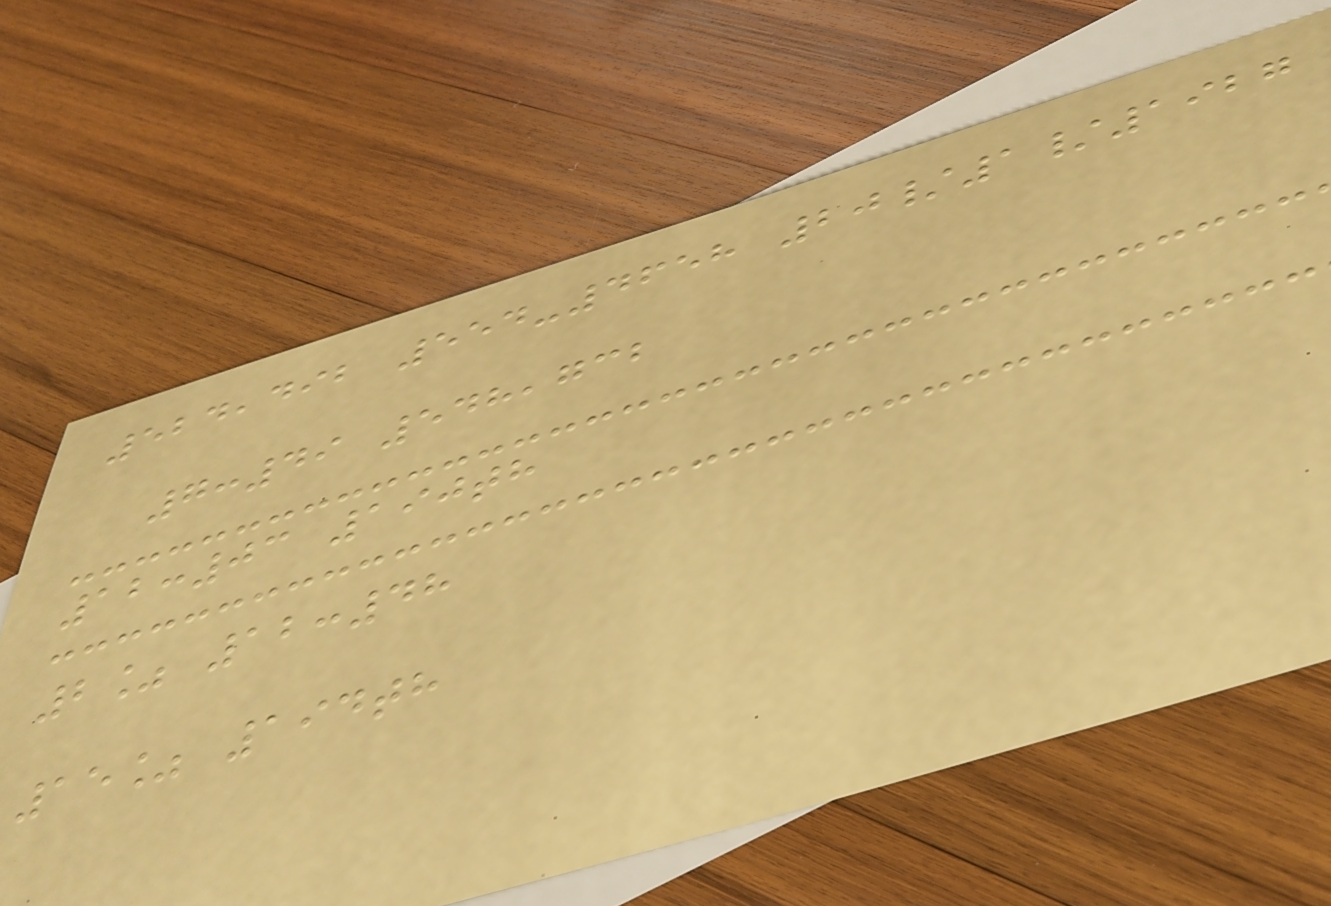524,492 554-4658 20/1/1927
7:49 548,732
12:03 190th
2% 12:48
15% 194th
